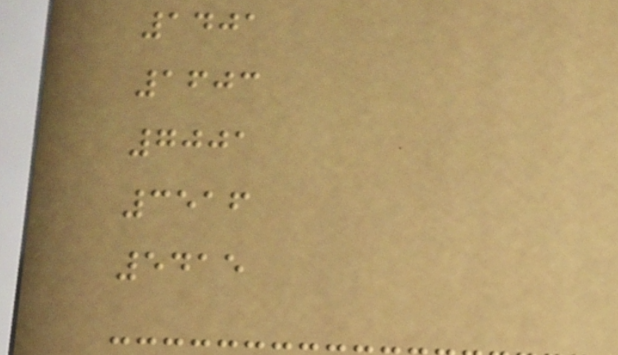1401
1603
7001
3516
5415
